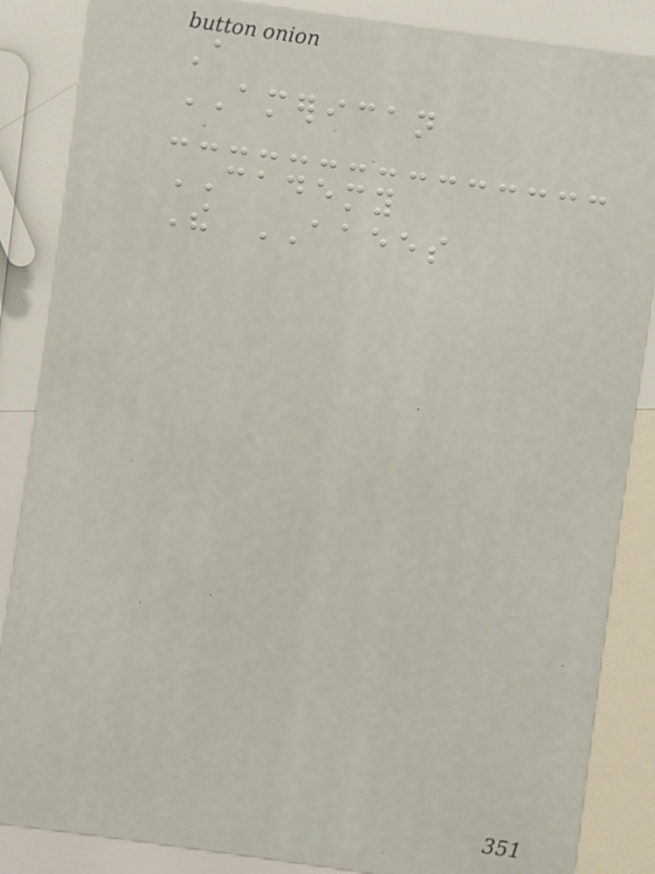A
AMERICAN
CADEMY
The AAEES
